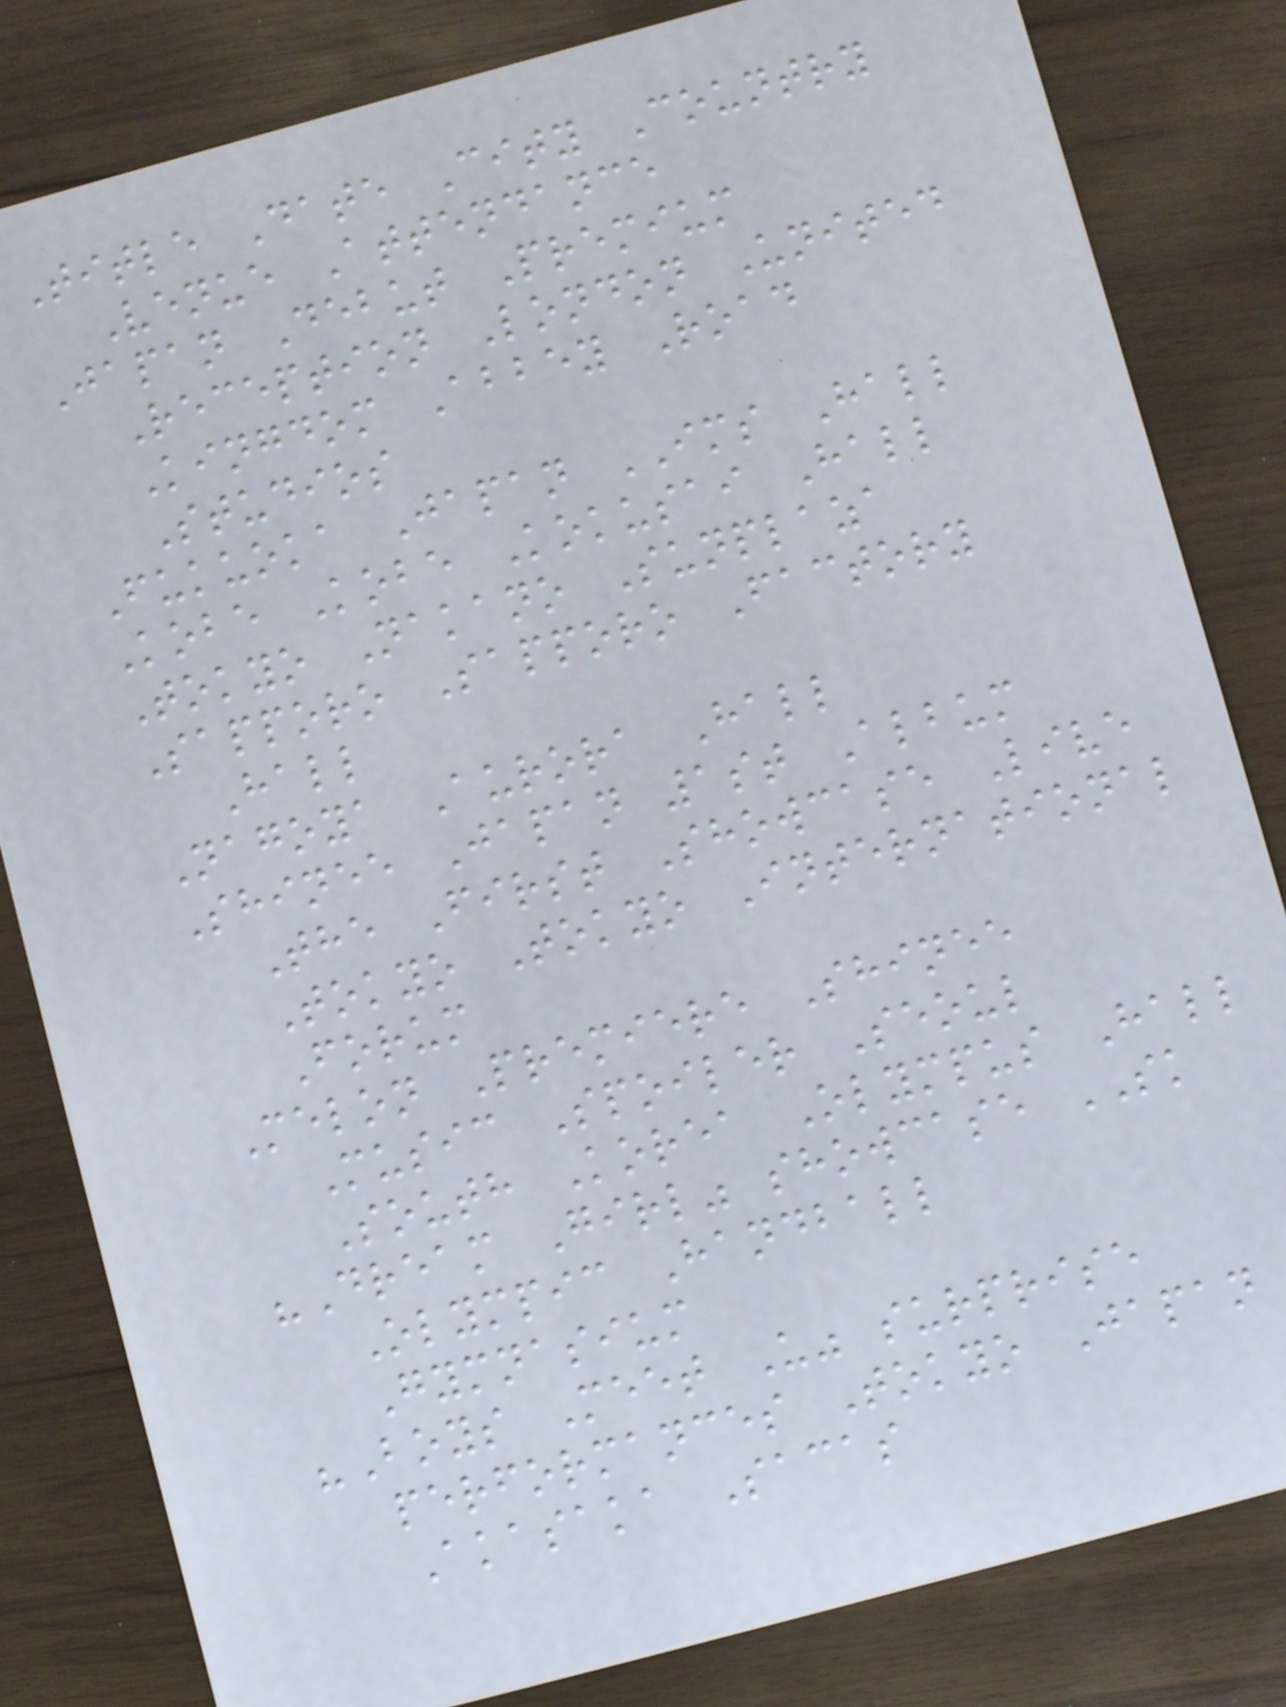Title Date City Country
Venue Attendance
Japan Debut Premium
Reception London United
Kingdom Abbey Road
Studios
Fukuoka Japan IMS Hall
Kobe Kobe Kokusai Hall
Tokyo Nakano Sunplaza
Sapporo Sapporo Factory
Hall
Nagoya Aurora Hall
Shinee Japan 1st Album
The First Showcase Live
Tokyo Tokyo International
Forum
Melon Premiere Shinee
Music Spoiler Seoul
South Korea Olympus Hall
"Dream Girl" showcase SK
Olympic Handball
Gymnasium
"Boys Meet U" surprise
performances Tokyo Japan
Akasaka Sacas
